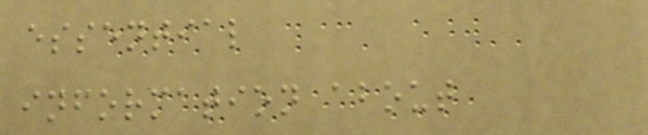essential
information about
